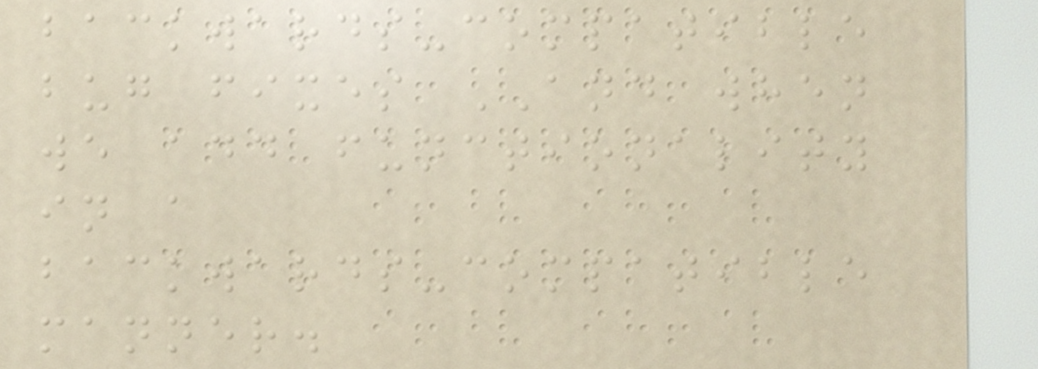backwards-compatible
bug fixes AND when
we add functionality
in a
backwards-compatible
manner.
